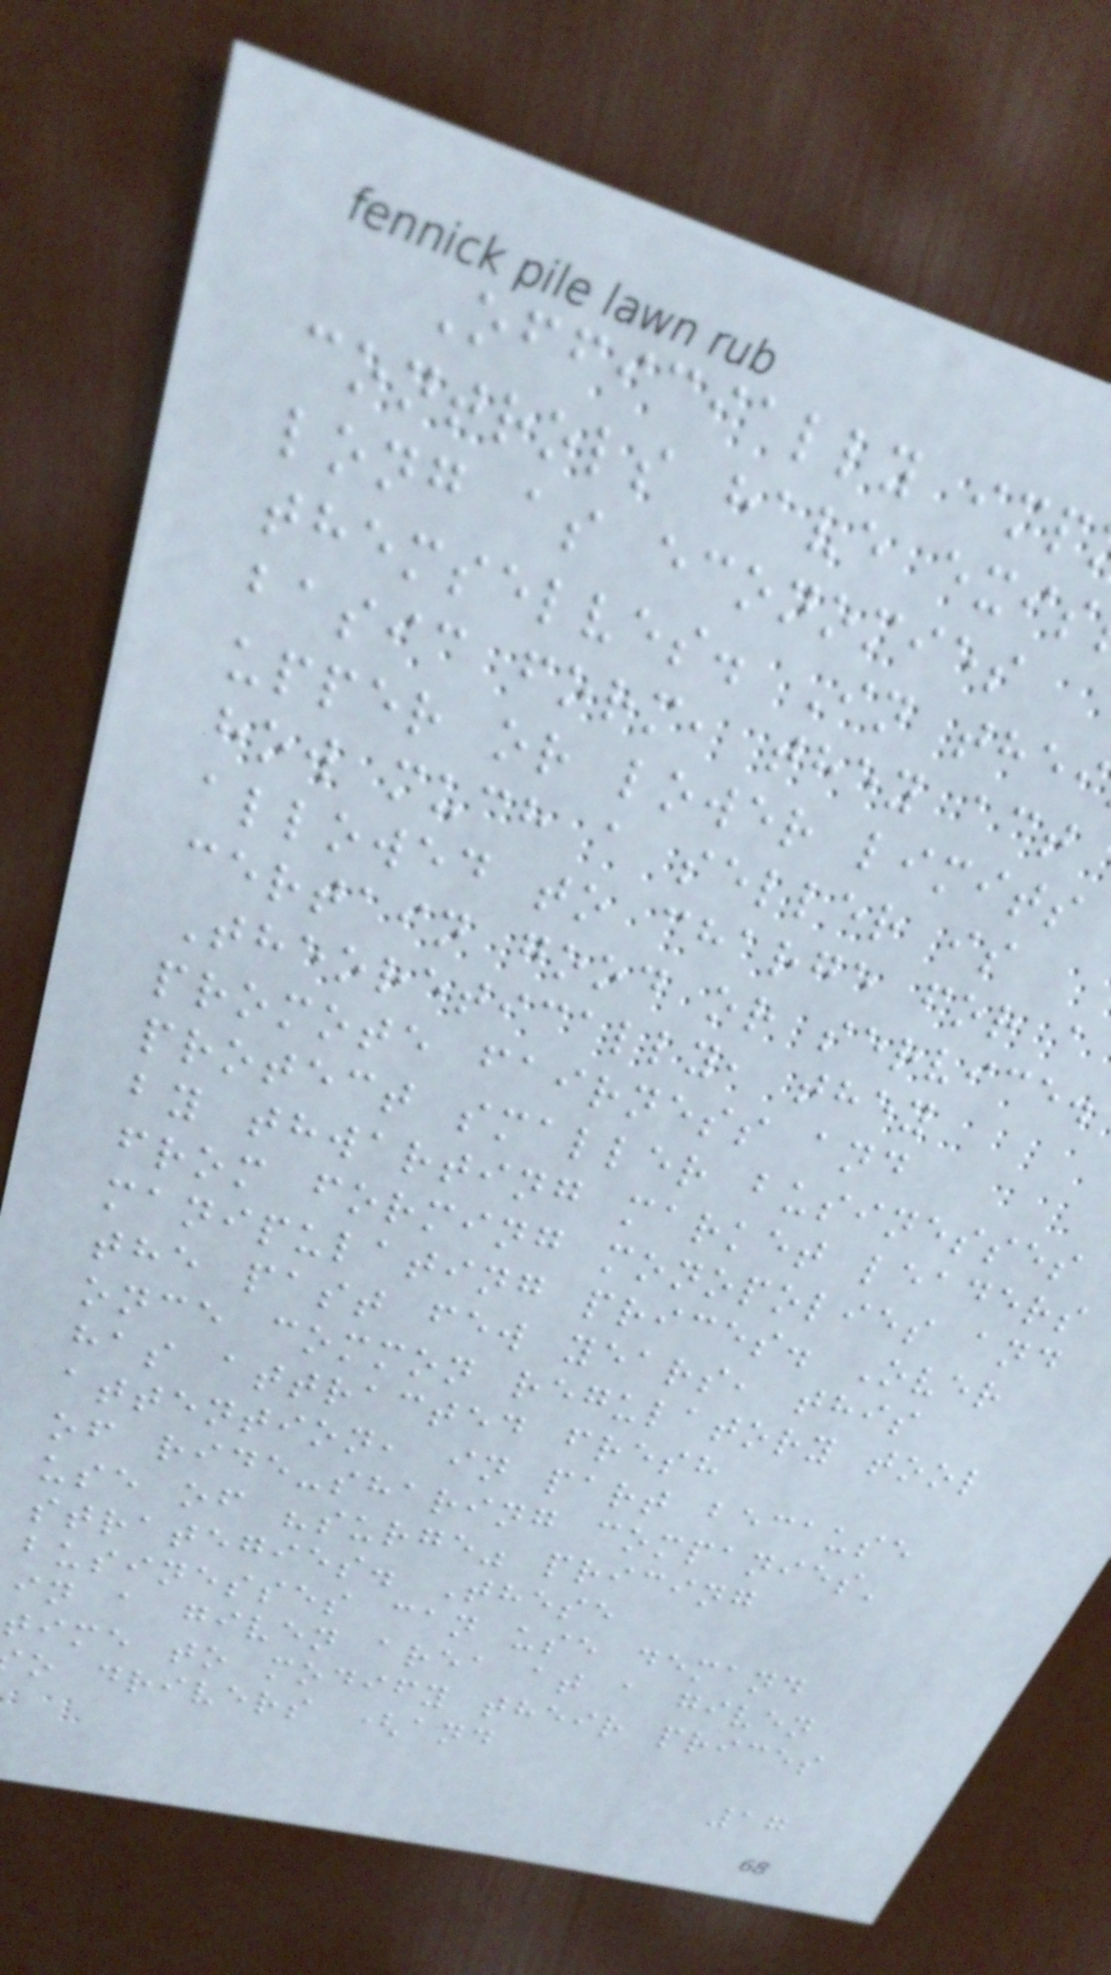Officially imp
controls have exis
long as economies
themselves. In thei
basic form, they act
upper or lower limits
how much a seller is
allowed to charge for a
certain good or service.
Theoretically, they
promote fairness and
protect smaller businesses
by thwarting market leaders
from forming monopolies and
manipulating prices. Over
the past few years, this
once common regulatory tool
has attracted fresh
attention, in part because
of ride-sharing companies'
use of "surge" pricing
strategies. These
businesses can use demand
in a given area at a given
time to modify their prices
o drivers (and
17
